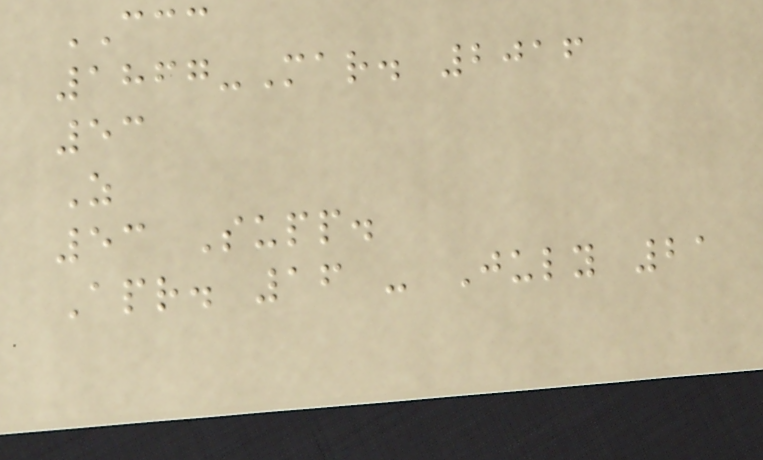CCC
1867-Mar. 2016
53
Z
53 Supp.
Apr. 16 - July 21
